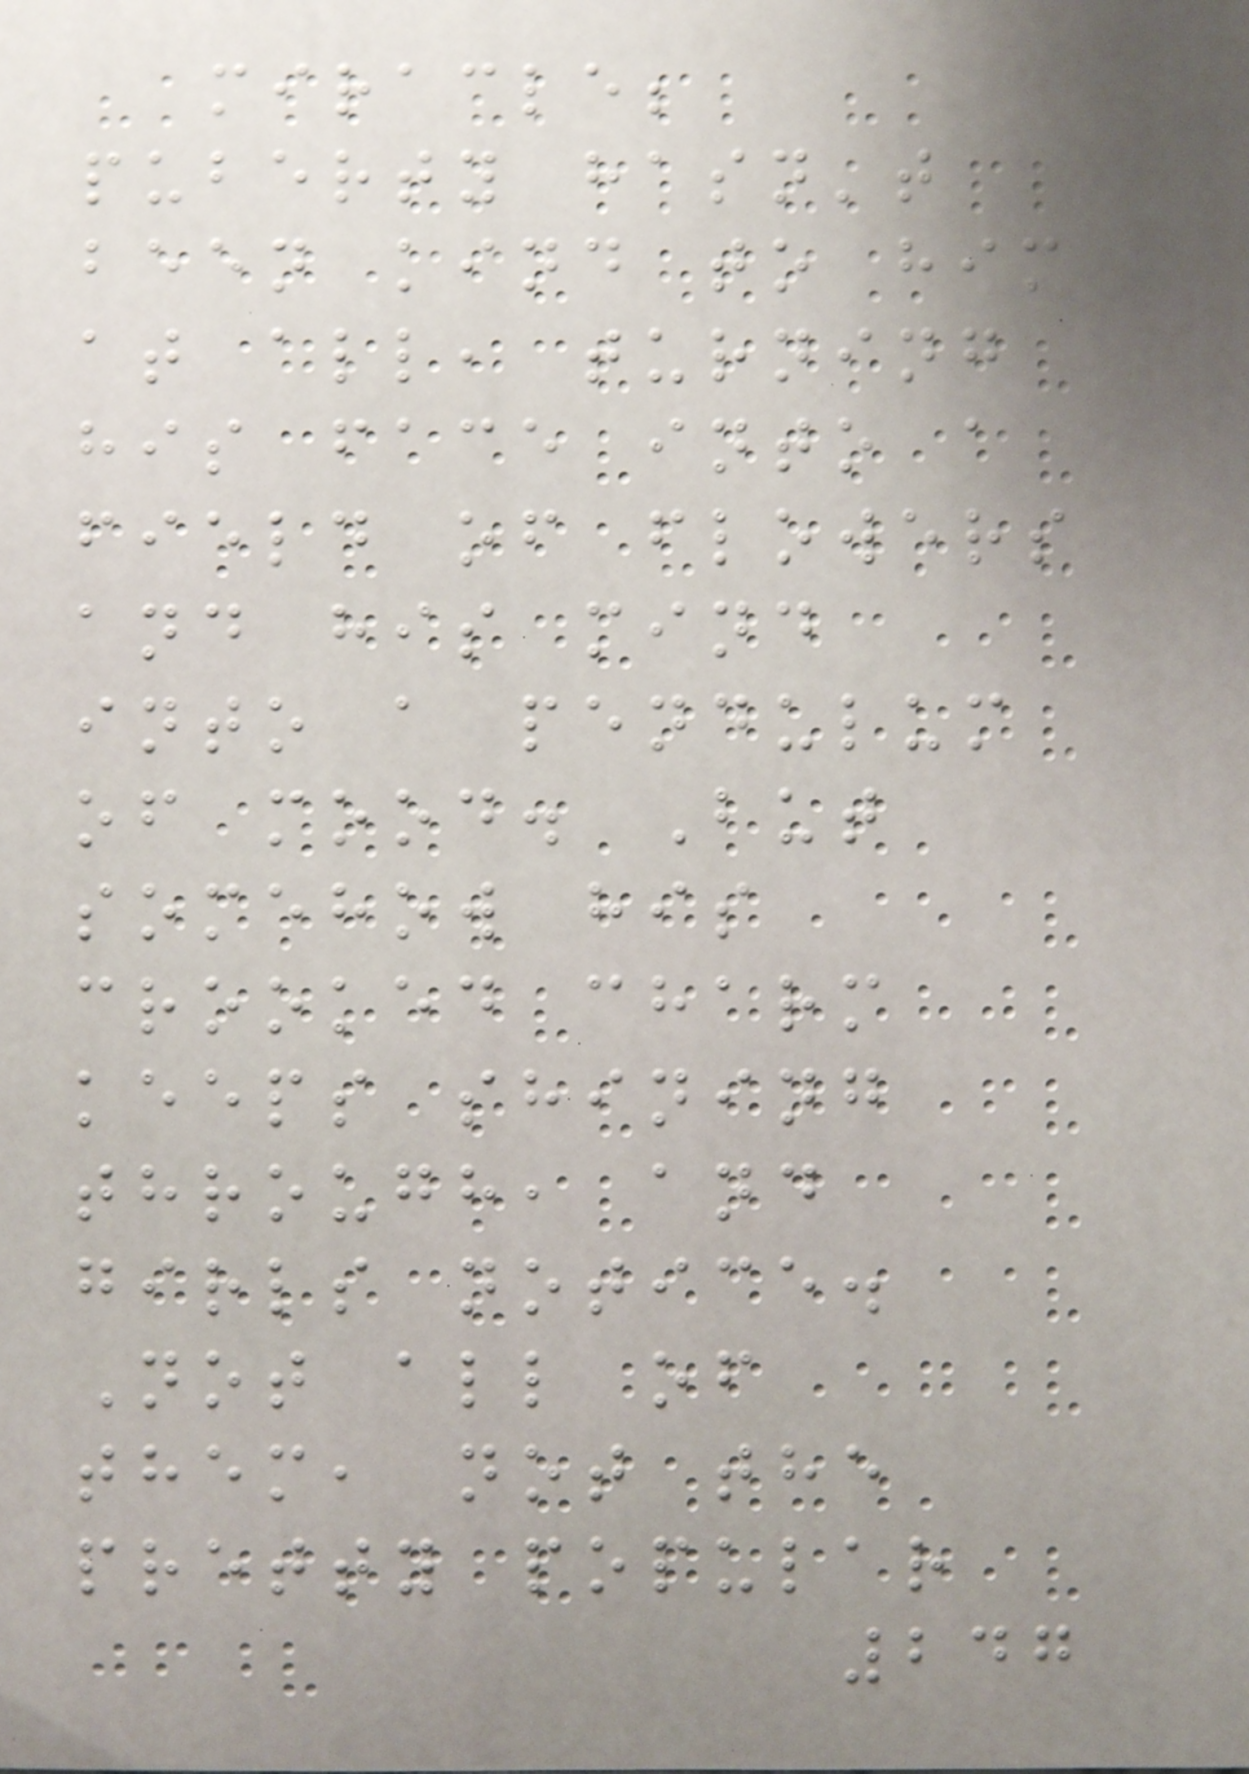miracle;
puberty hasn't
been kind to him
at all, turning
his face into a
field of flowers
and his mind
into a pendulum
of mood. But
somehow his
crooked charm
keeps shining
through, and
girls notice.
Not all of
them, not the
pretty popular
247
